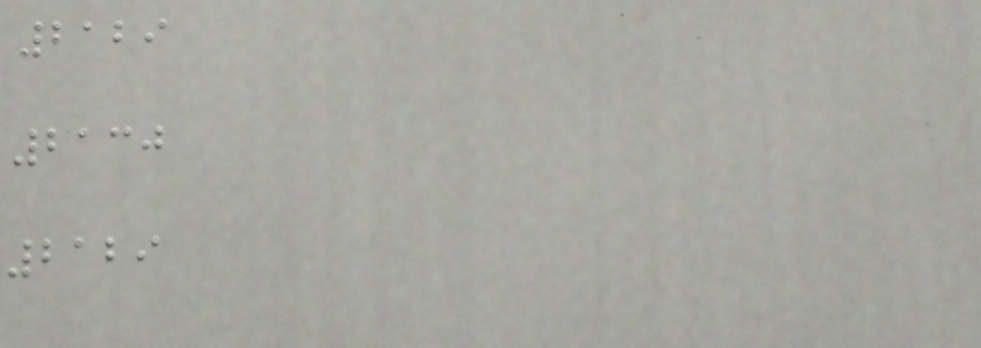2129
2130
2129
